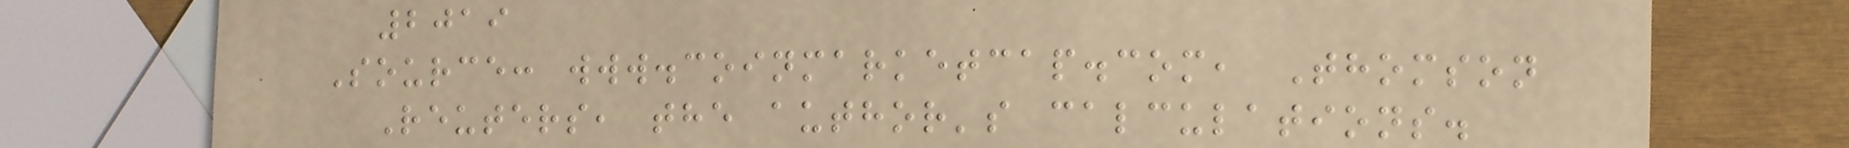2019
Source: www.coinmarketcap.com, Thomson
Reuters, the author's calculations.
